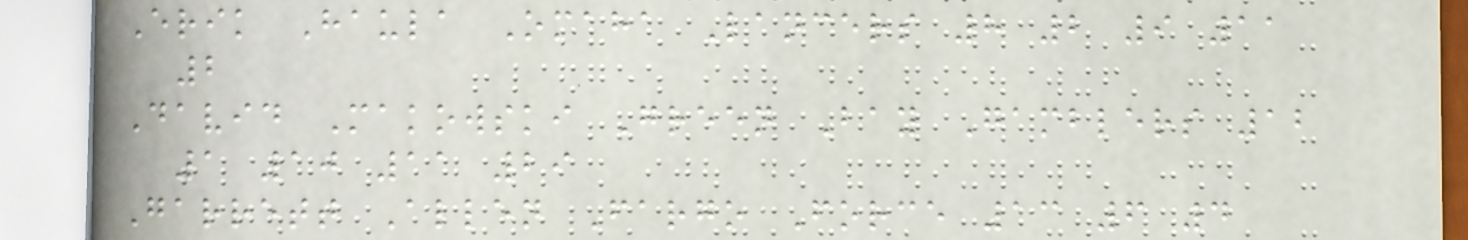Erik Haula Omaha Lancers 8 2 9 11
2
David Makowski Green Bay Gamblers 12
1 10 11 29
Garrett Allen Fargo Force 13 6 4
